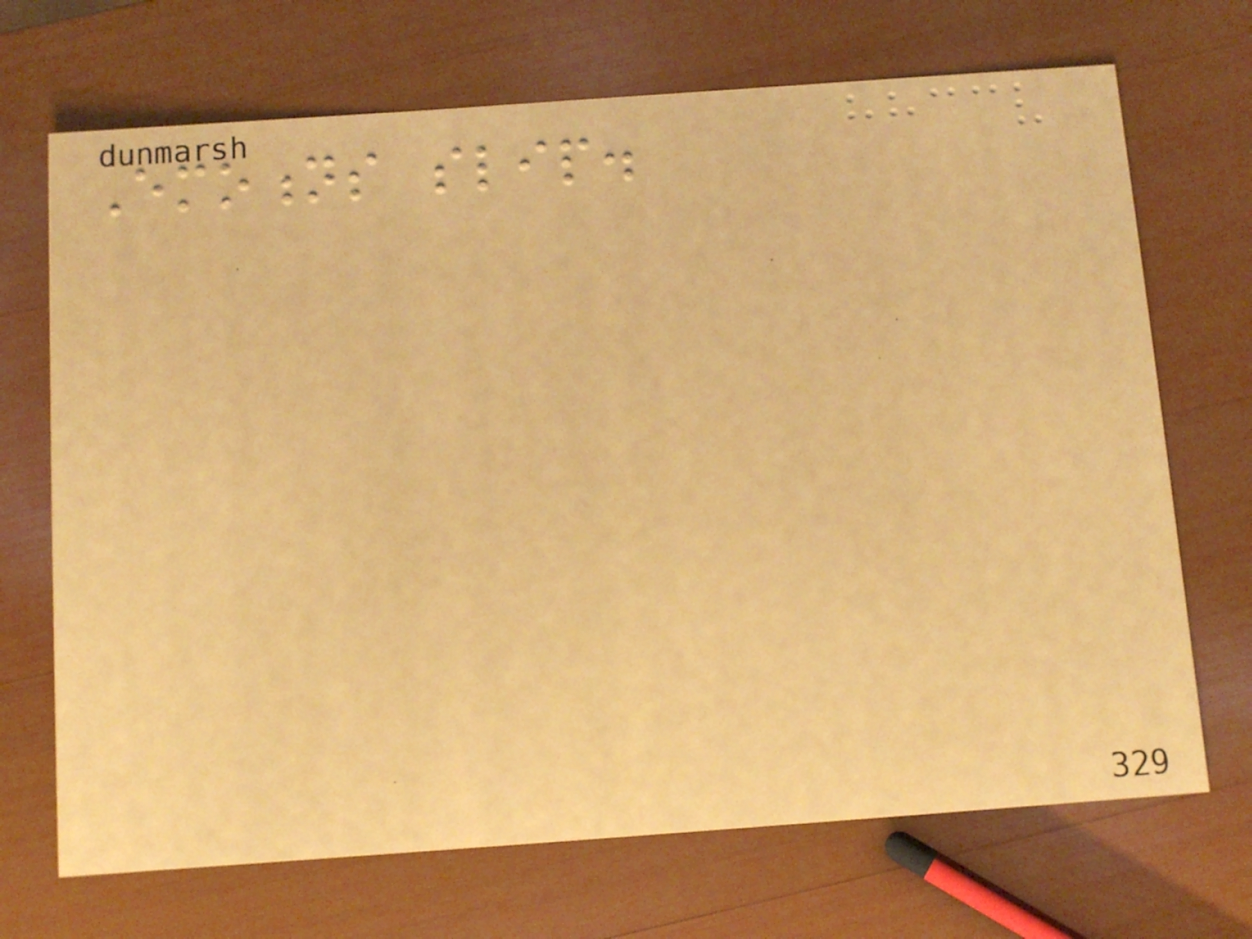Emotions slip.
